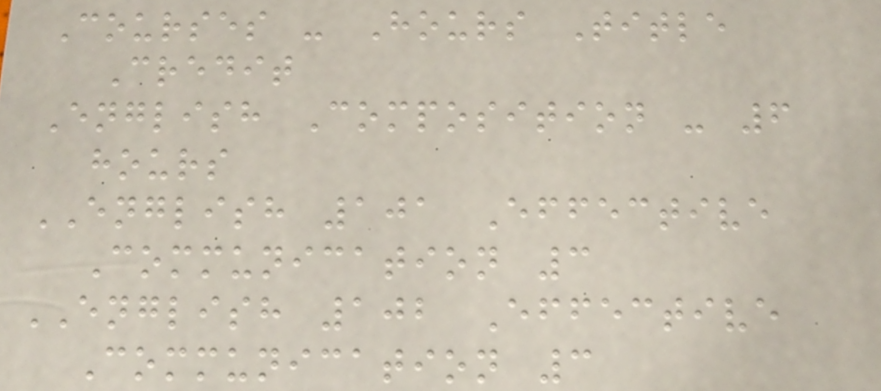Courses - Hours Title
Credit
English Composition - 6
hours
ENGLISH 101 Effective
Communication 3
ENGLISH 102 Effective
Communication 3
